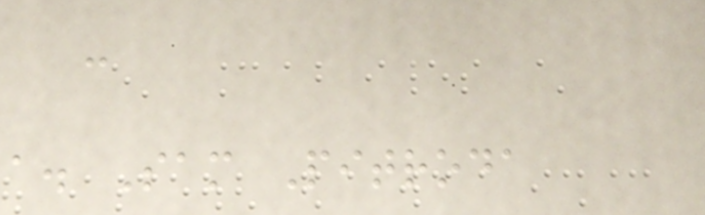:
a. Sam Pitroda
